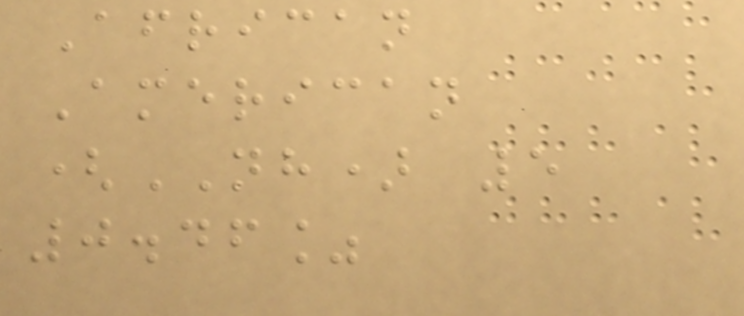African
American
(NH) 5
0.46%
